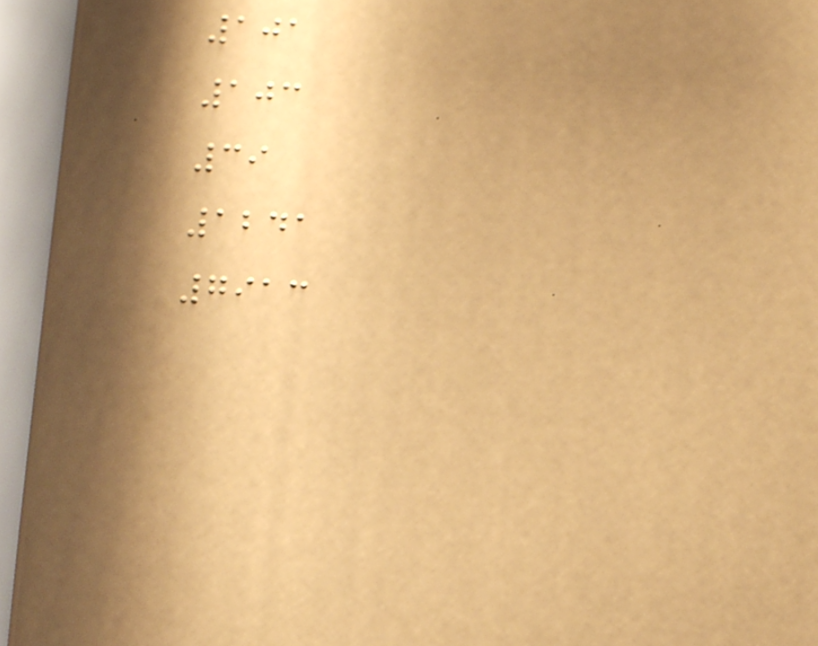101
103
39
1241
7913
